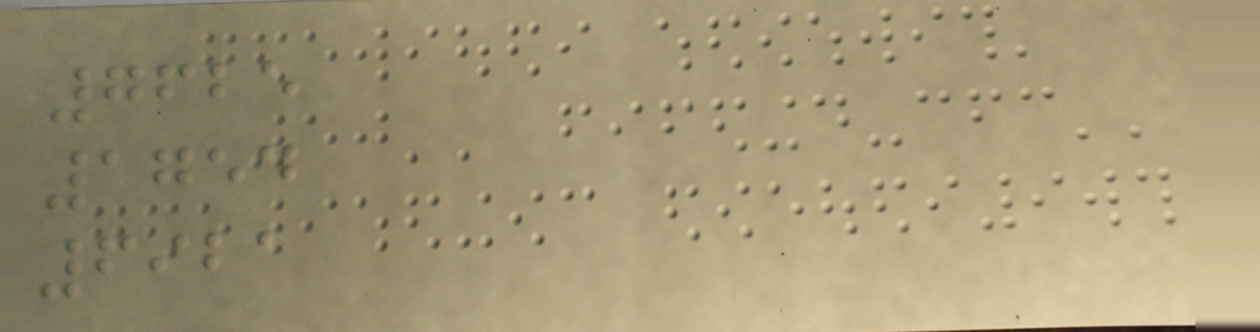7625
1754
6921
